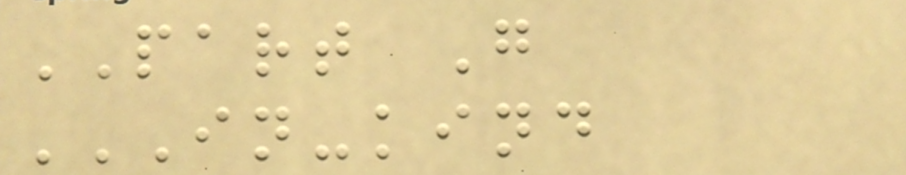PART G
IN-KIND
